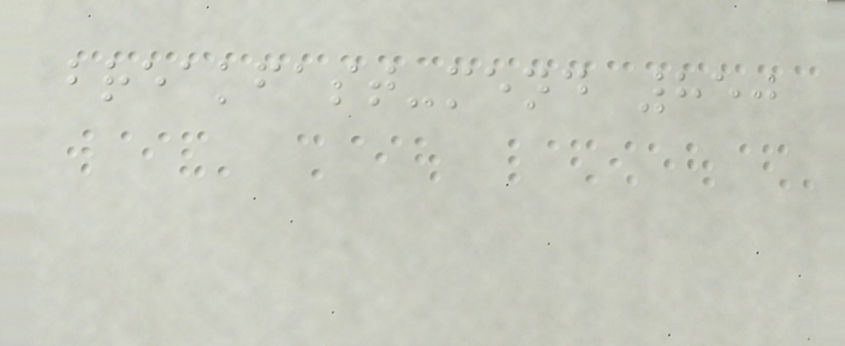breakfast-mend 850
